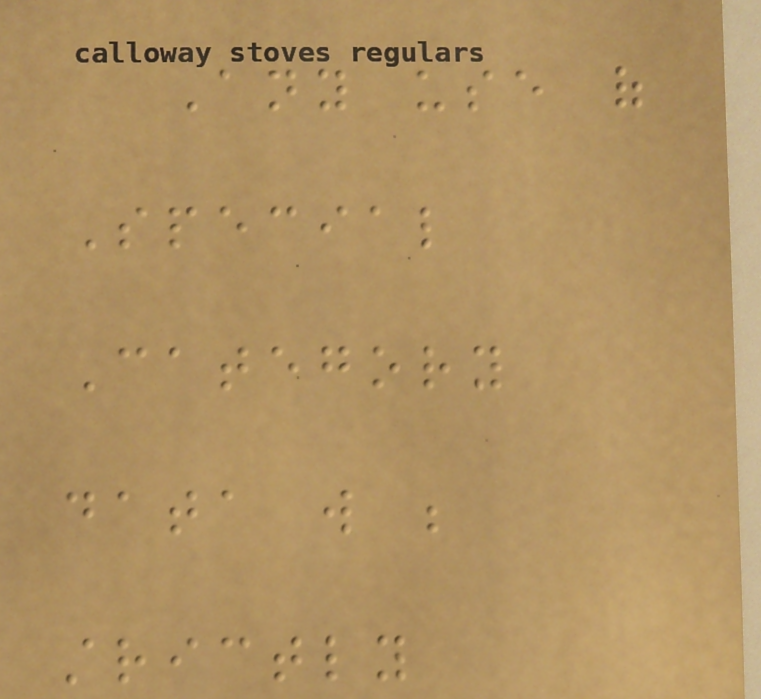Any use of
Special
Category
data will be
strictly
